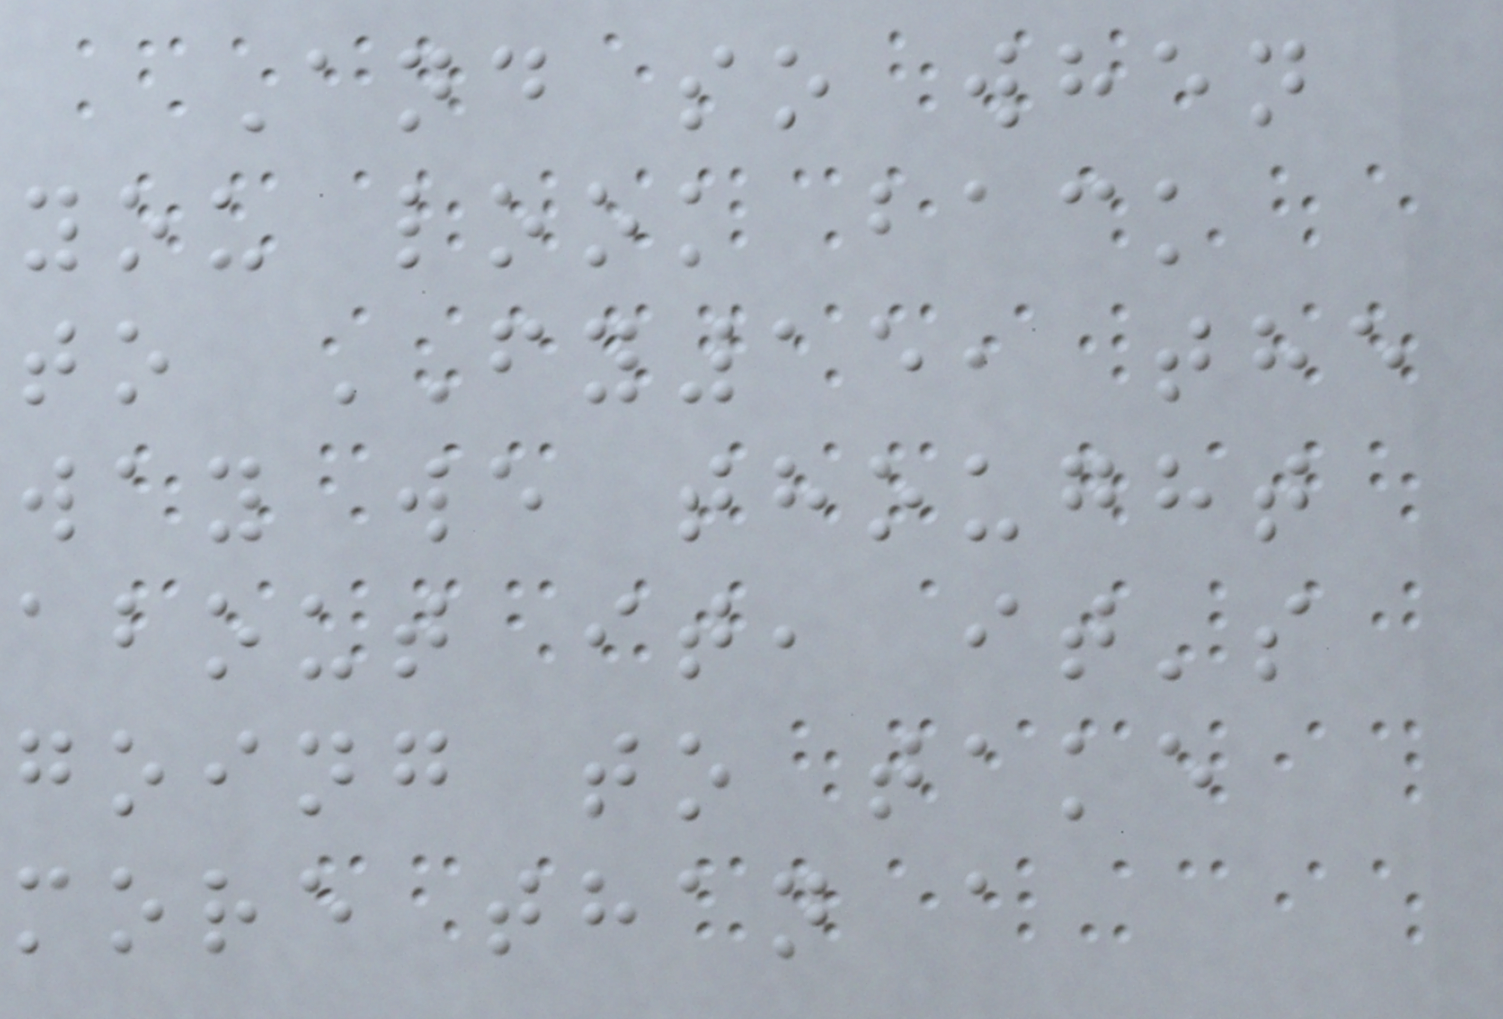And so when
you look back
to FY15, the
way we thought
about it, it's
going to take
more than a
